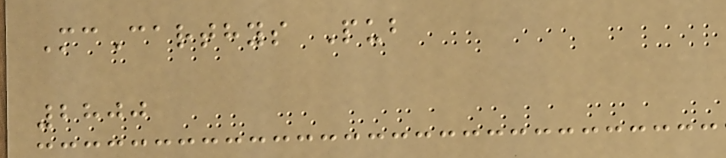McCarthys Pub
2800
